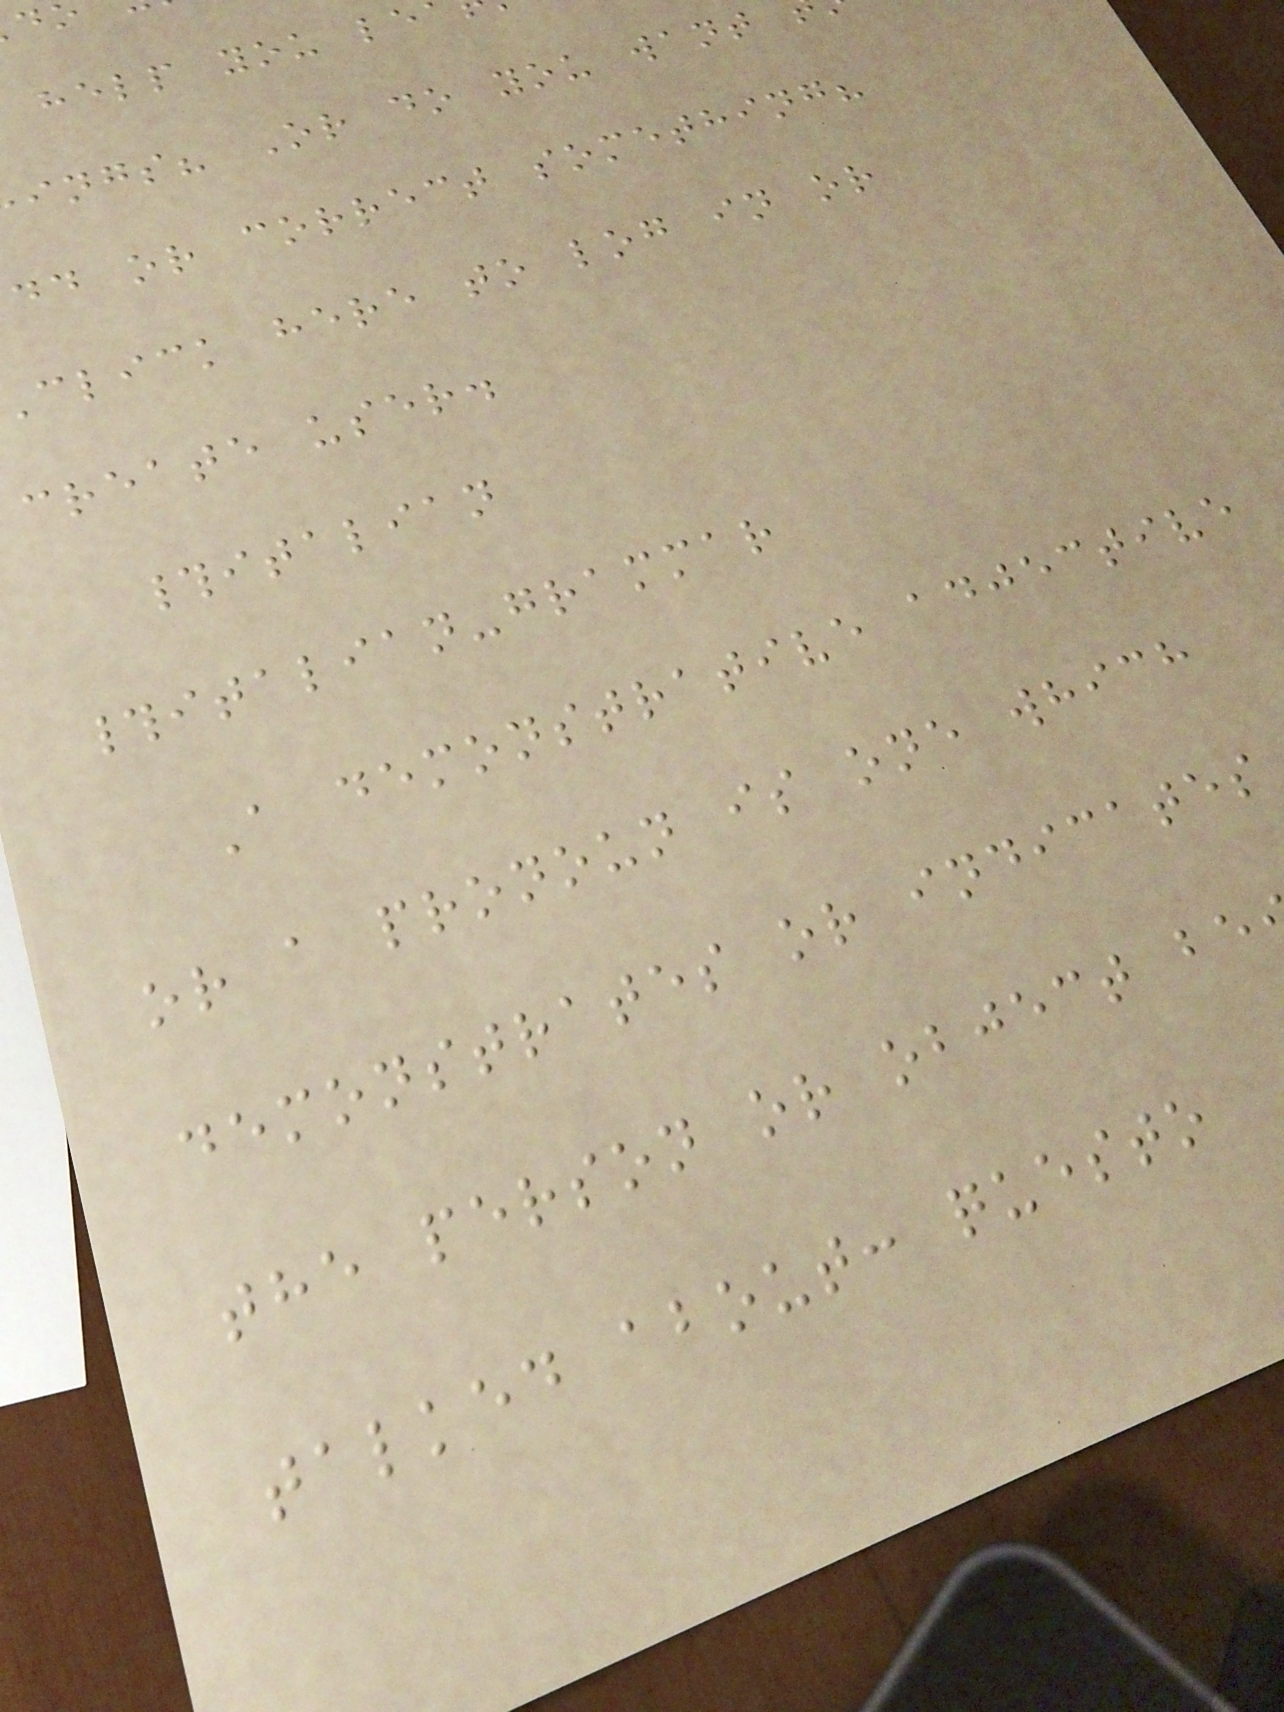help you le
ings? Or do you want
dd or correct something?
click here to log in or
create user.
#italian
#italian-grammar
A demonstrative adjective
or a pronoun is one which
demonstrates or indicates
the person or object be
talked about: questo
